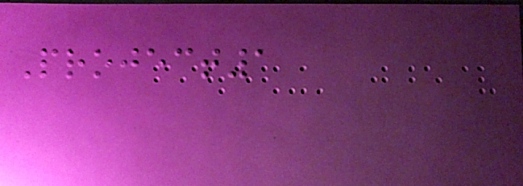Project1
